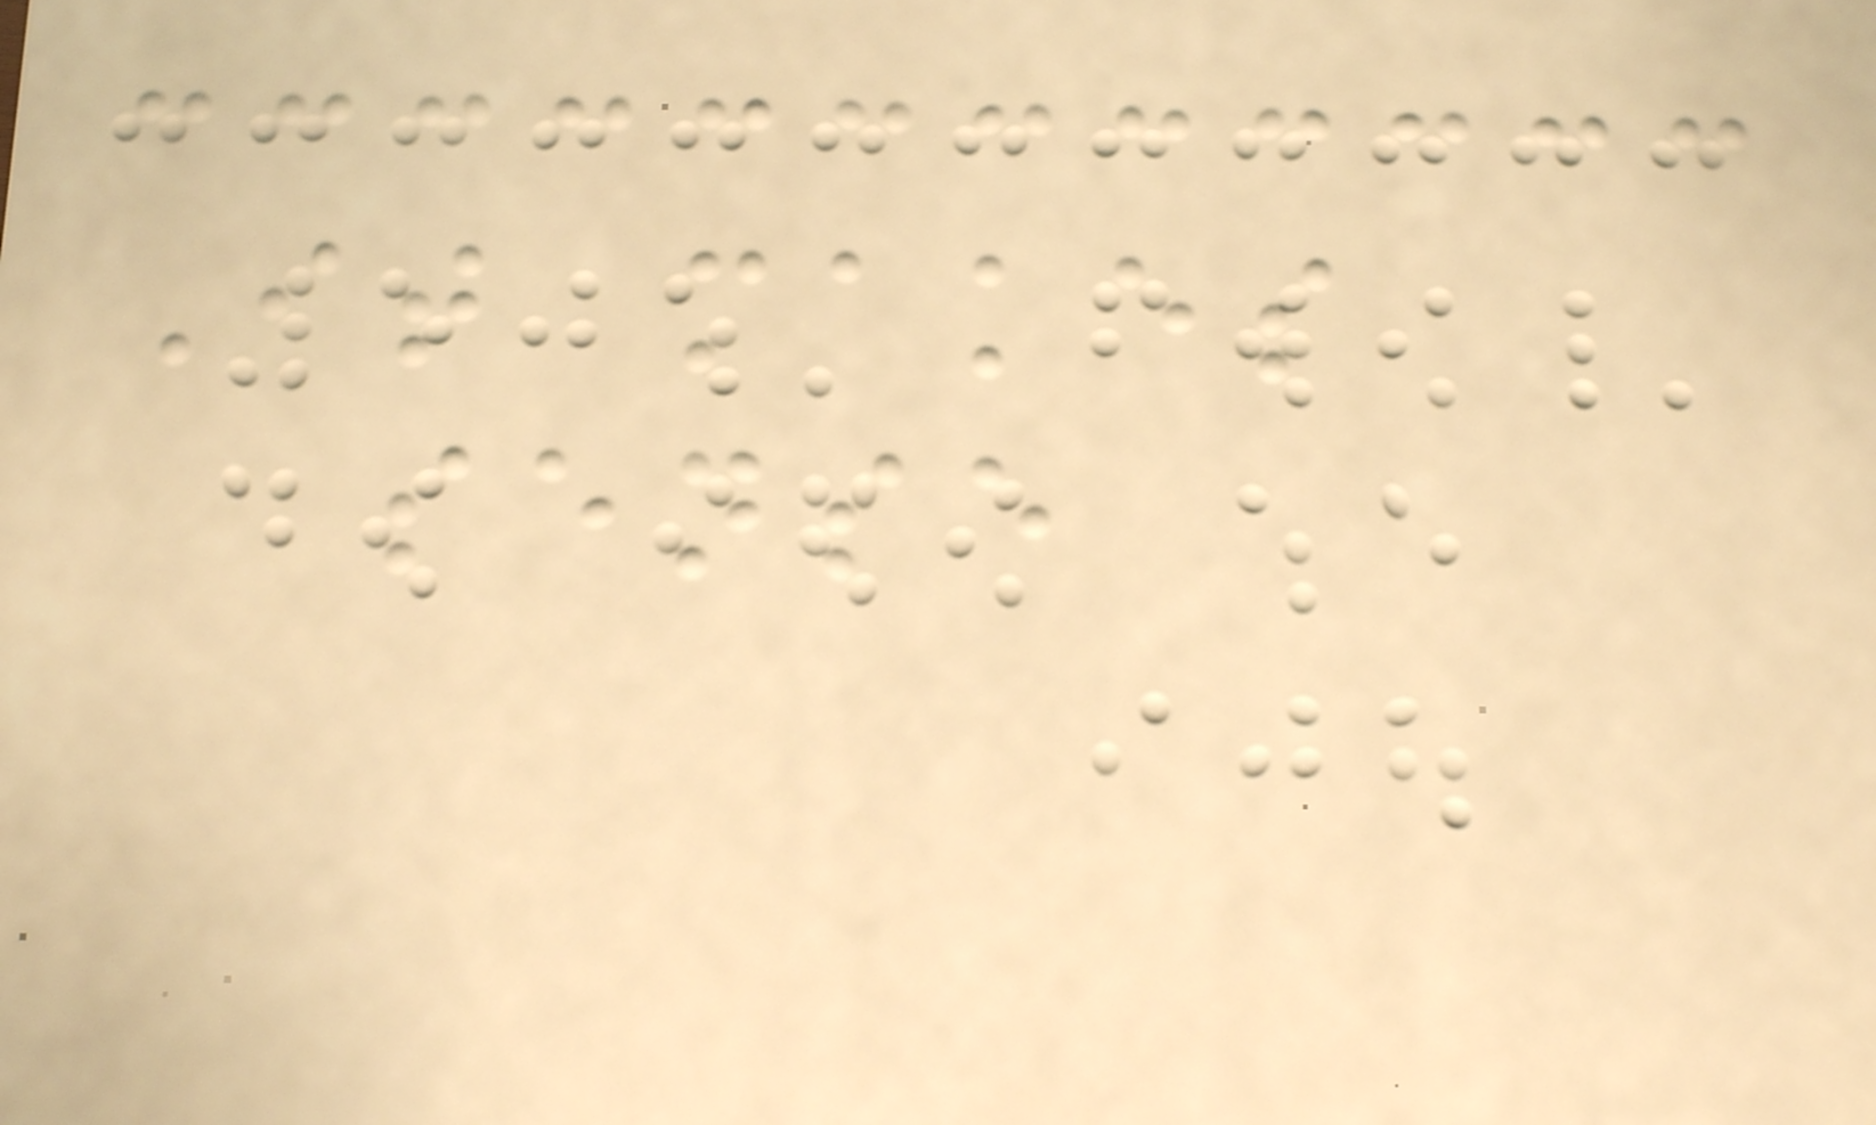It makes
sense
